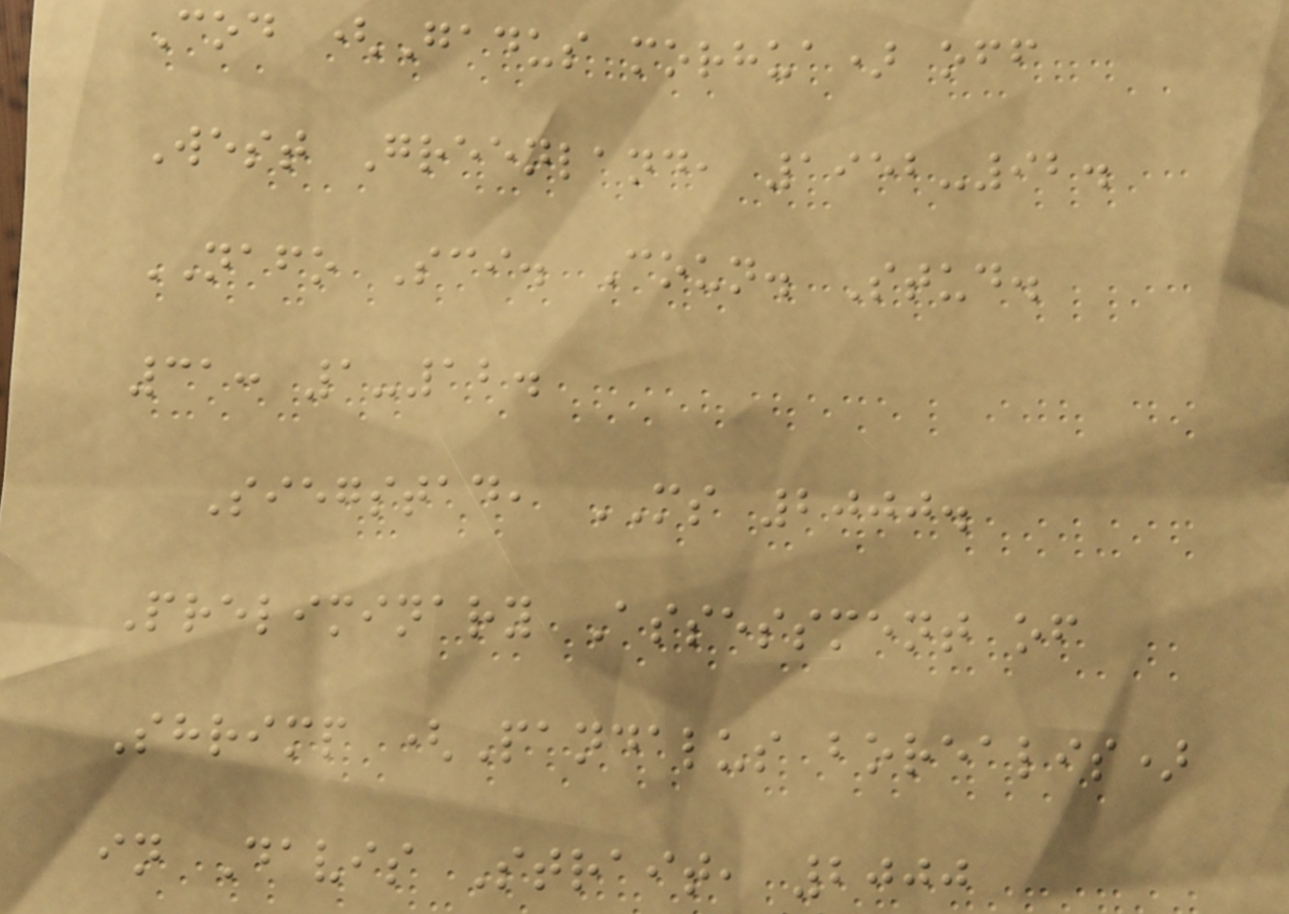Cod (Gadus morhua) off
West Greenland, 1952-92.
NAFO Sci. Coun. Stud.
31: 1-12.
Siegstad, MS 2000.
Preliminary Assessment of
Shrimp (Pandalus borealis)
in Davis Strait, 2000
